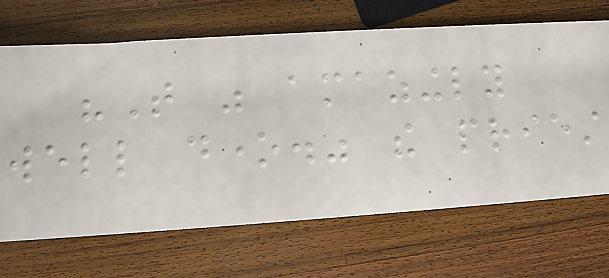"That was amazingly
well done." the priest
